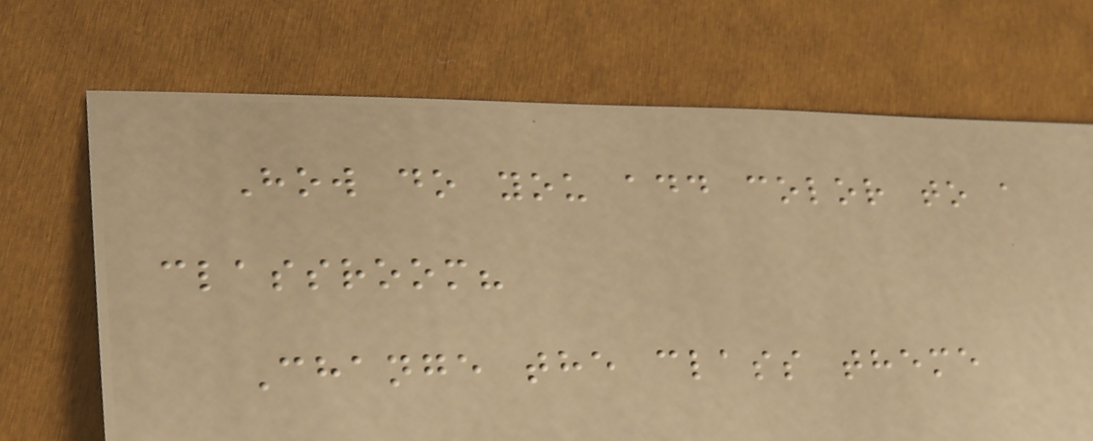How do you add color to a
classroom?
Change the class theme
